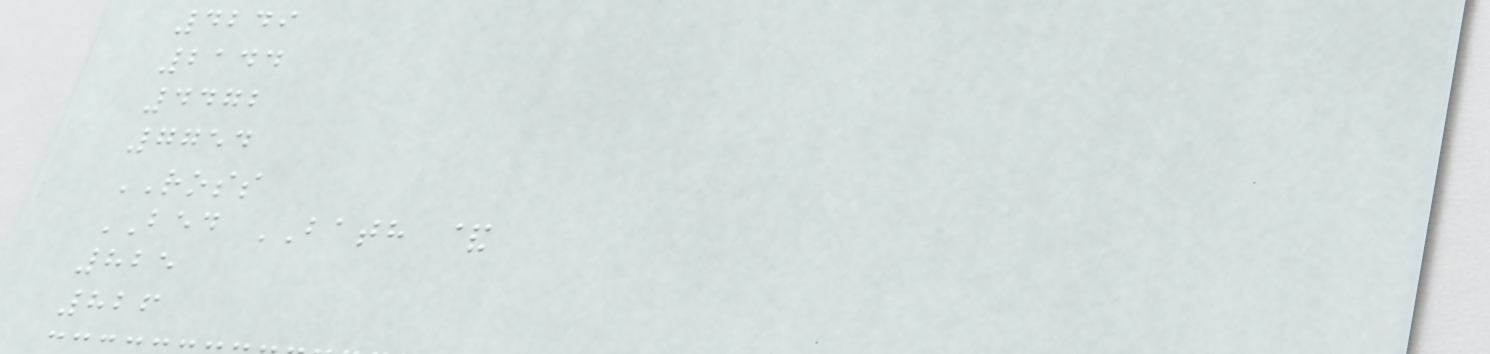4249
2144
4472
7754
ROSS
BED BATH &
825
826
